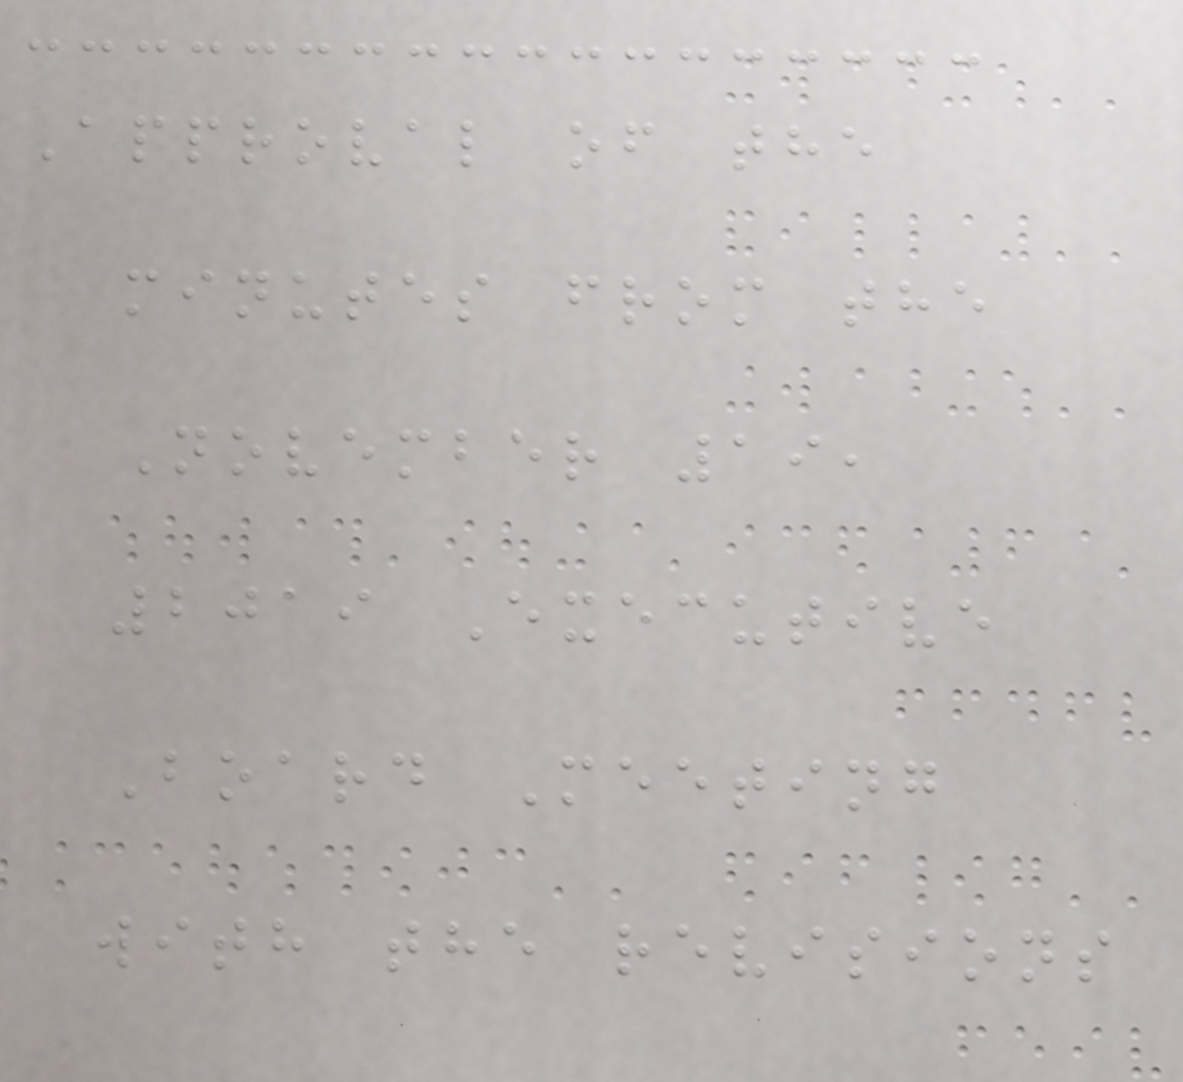Approval of the
minutes from the
November 19,
2019 Executive
Board Meeting
with the revisions
